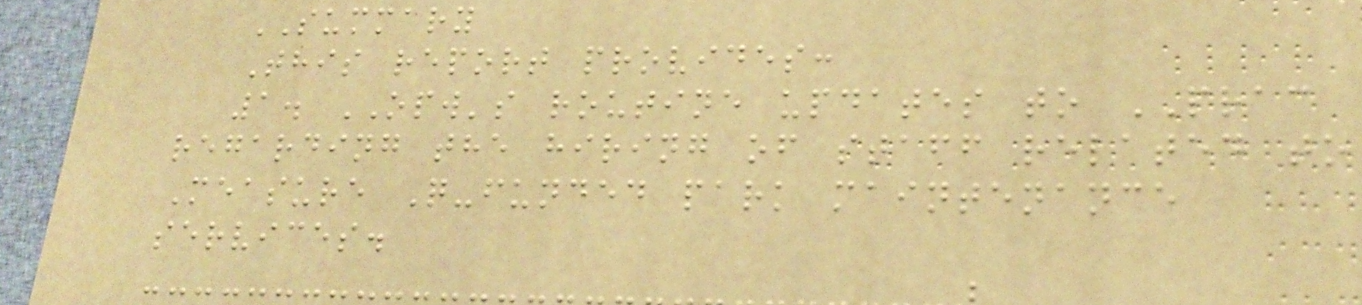SUMMARY
This report provides:
1. OPW's routine updates to PRAC
regarding the hiring of staff related to
Measure Q-funded park maintenance
services.
